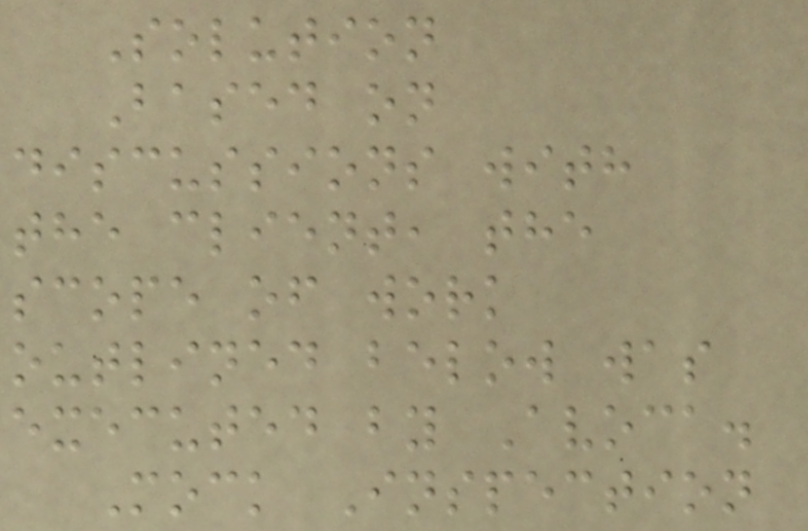Solution
Based on
discussions with
the client, the
scope of work
outlined below was
executed by Avoca.
Mock Inspection
